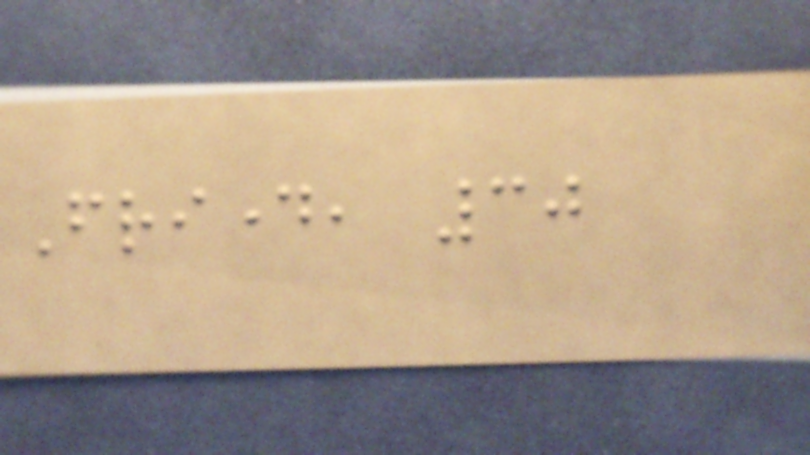Friday, 30
